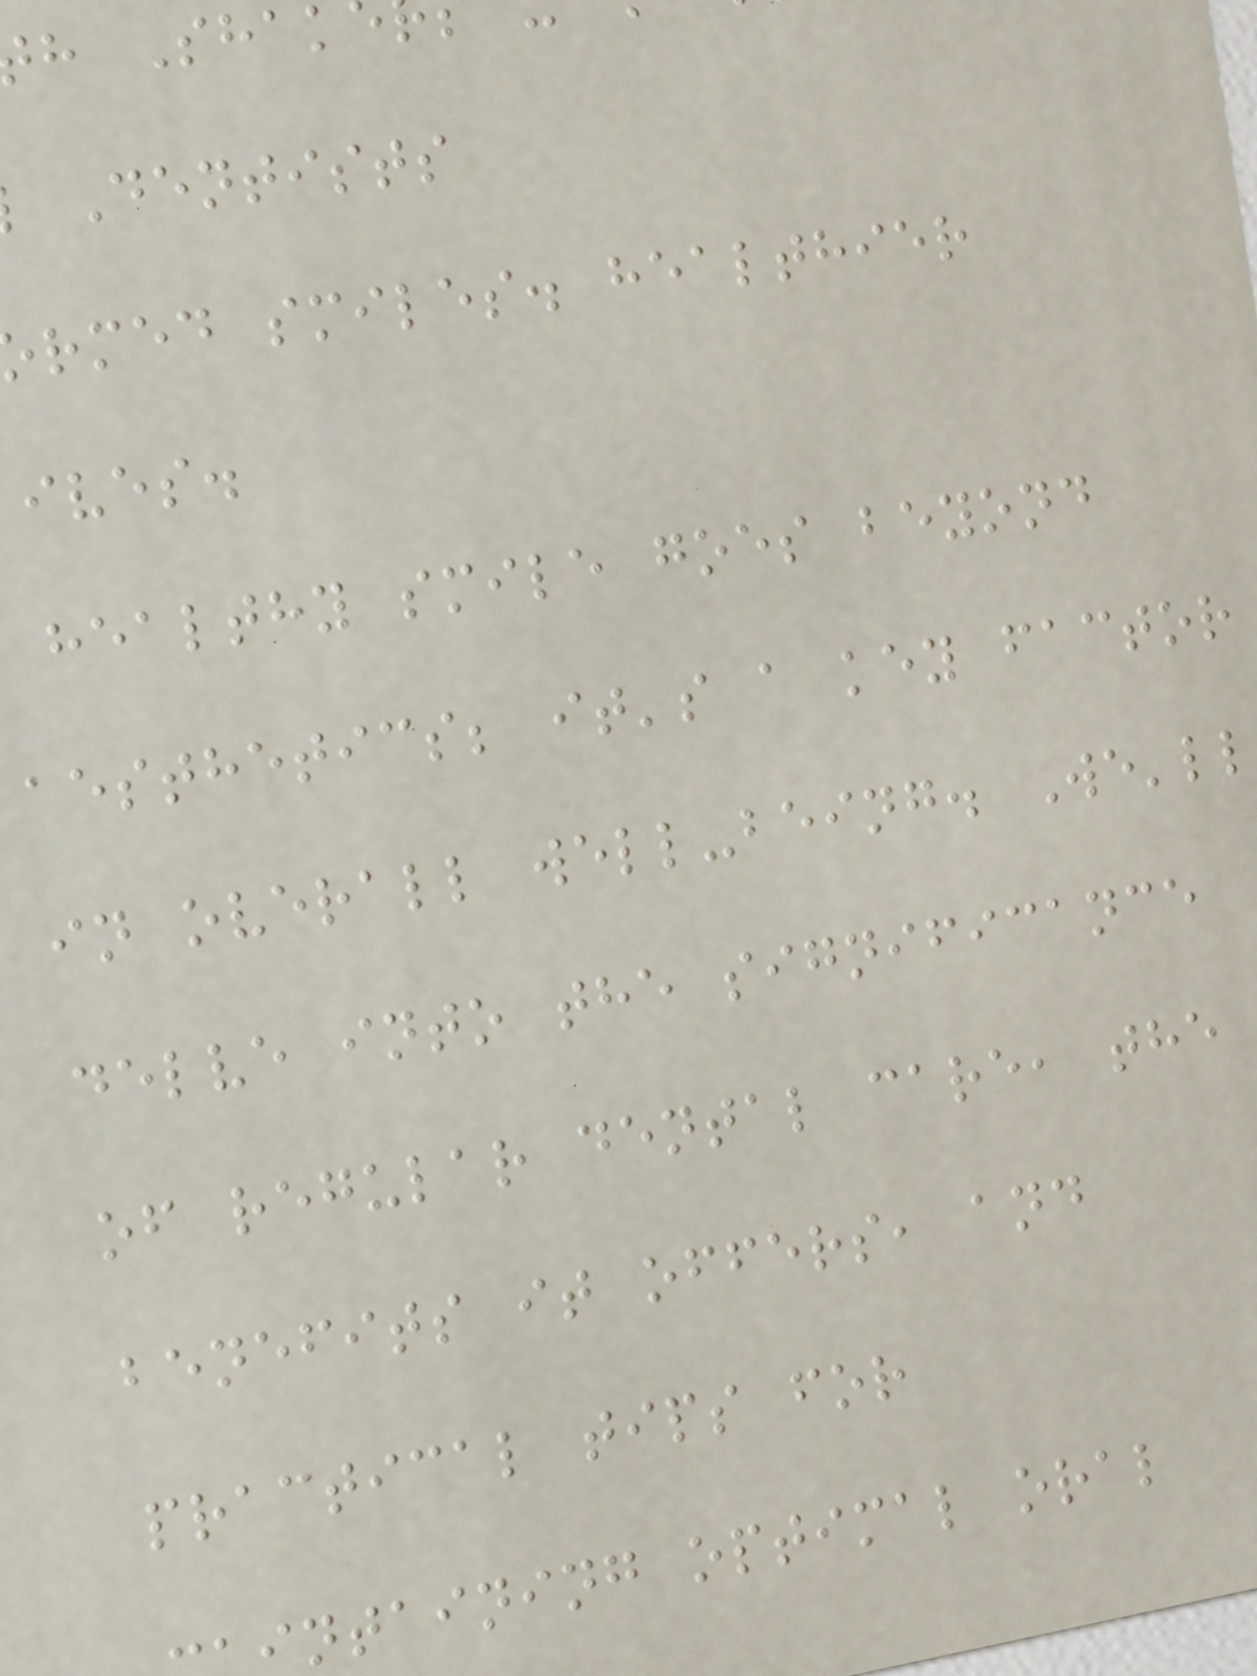Dentists
rmed smiles. healthier
ives.
healthy smile goes beyond
aesthetics; it's a key factor
in overall well-being. We'll
delve into the significance
of regular dental care, the
benefits it offers, and
practical tips for
ntaining optimal oral
